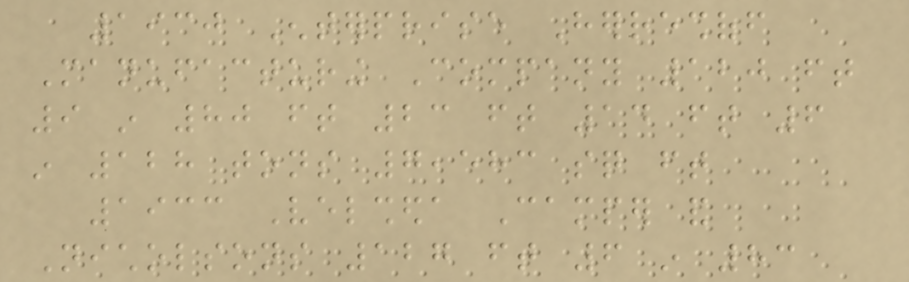1930 Enterprise Herreshoff
Manufacturing Company 120 ft
9 in 80 ft 23 ft 14 ft 6
in 128 tons 7,583 sq ft
1933 Velsheda Camper and
Nicholsons 127 ft 6 in 83
